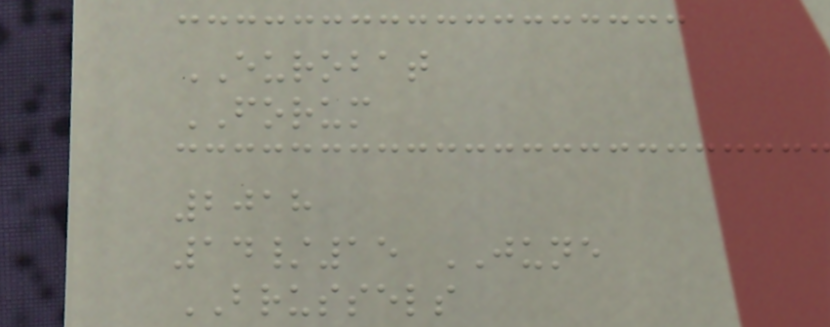EUROBAT
FORUM
2018
14/15 JUNE
BRUSSELS
